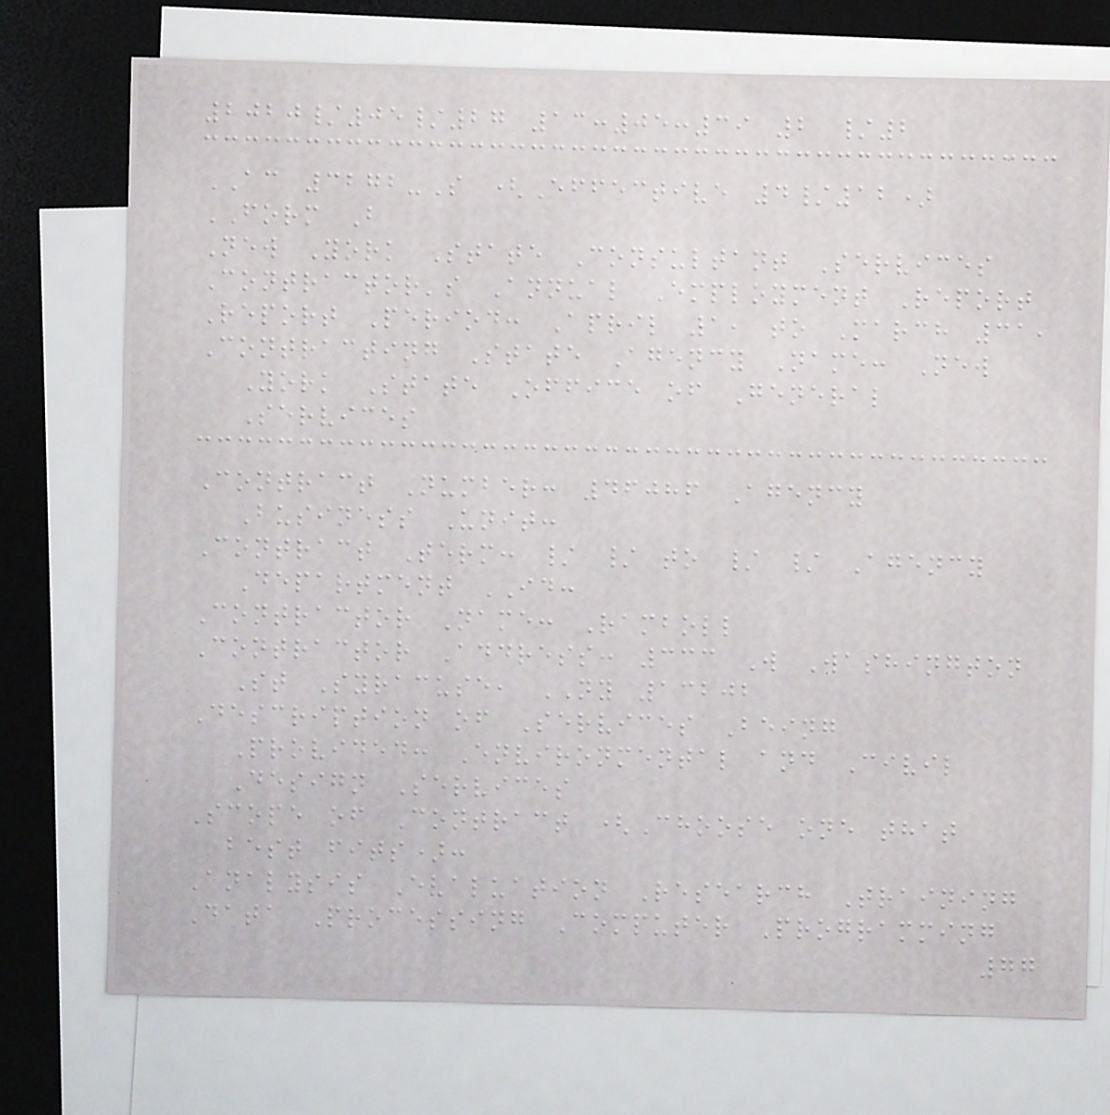2020/05/27 13:05:39 2 /2
AC 3272-S (Effective 4/12)
FORM B
New York State Consultant Services
Contractor's Annual Employment Report
Report Period: April 1, to March 31,
Contracting State Agency Name: New
York State Office of General
Services
Contract Number: 46086 Agency
Business Unit:
Contract Term: / / to / / Agency
Department ID:
Contractor Name: Ramboll
Contractor Address: 333 W Washington
St Syracuse, NY 13202
Description of Services Being
Provided: Environmental and Civil
Design Services
Scope of Contract (Choose one that
best fits):
Analysis Evaluation Research Training
Data Processing Computer Programming
77
